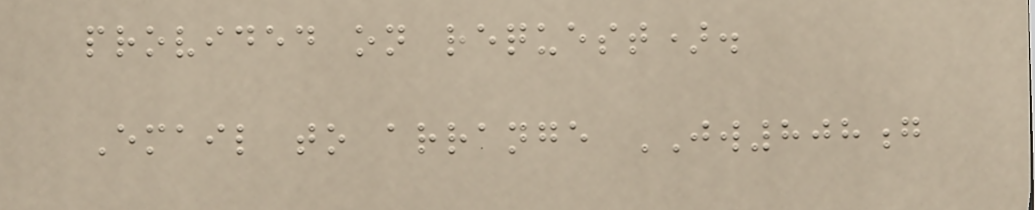provided on request).
Email to arrange JW808g
